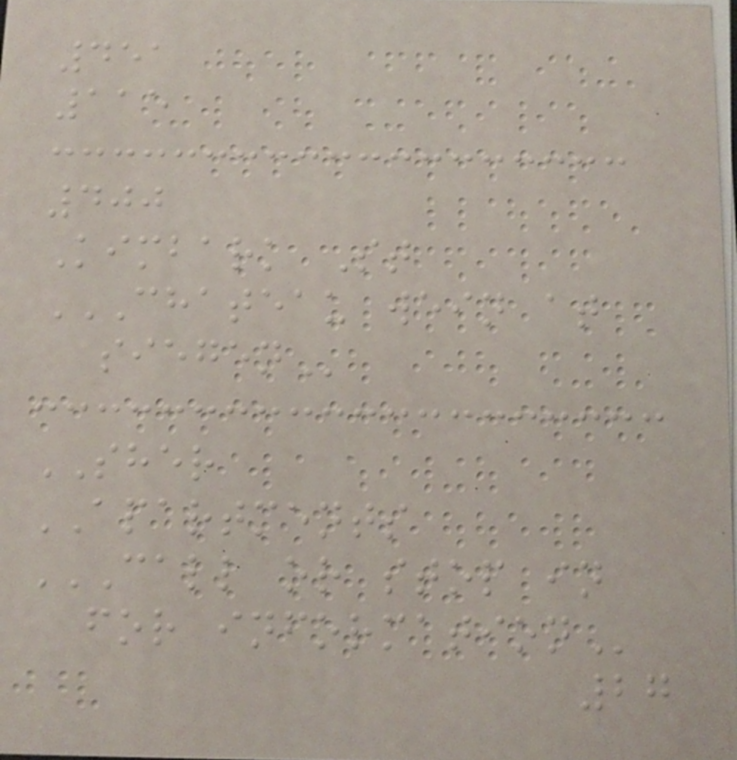451
115
400
Kimbark St
CHATEAU WEIN AT
SIEGEN
SHER
APARTMENTS
CALL OR STOP IN
FOR INFORMATION
27
